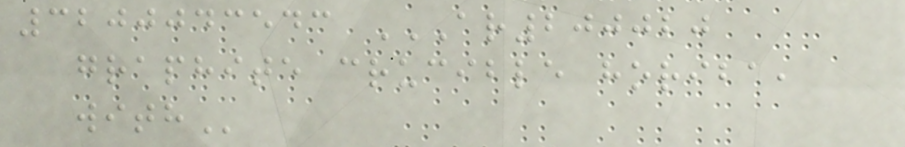3200043543 AR200020
GRAPHITE CRUCIBLE HORIBA,
WITH
